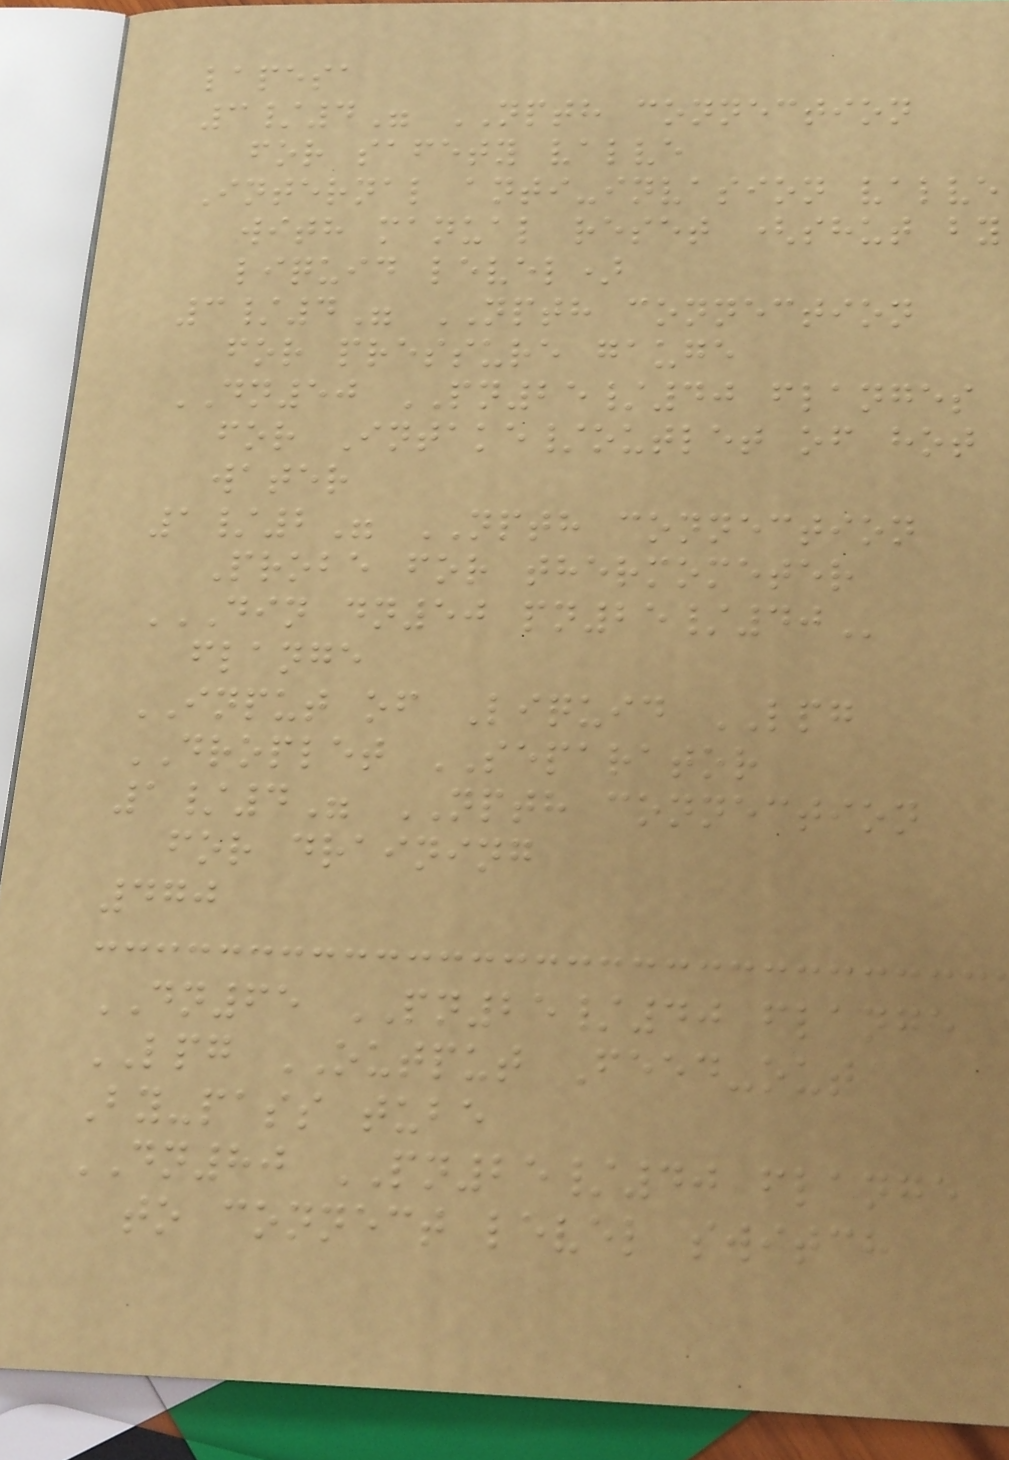lapesa
3/4" NPTH connection
for safety valve
Internal anti-invasion valve
with manual reset (shut by
liquid level)
3/4" NPTH connection
for pressure gauge
DN50 PN25/40 flanges
for Intake/outlet of hot
water
1/2" NPTH connection
Probe for thermometer
DIN DN50 PN25/40
flange
INPUT of Liquid LPG
DROPLET SEPARATOR
1/4" NPTH connection
for draining
470
DN65 PN25/40 flange
LPG OUTPUT Feed-out
By-pass tube
DN80 PN25/40 flange
to connect level switch
